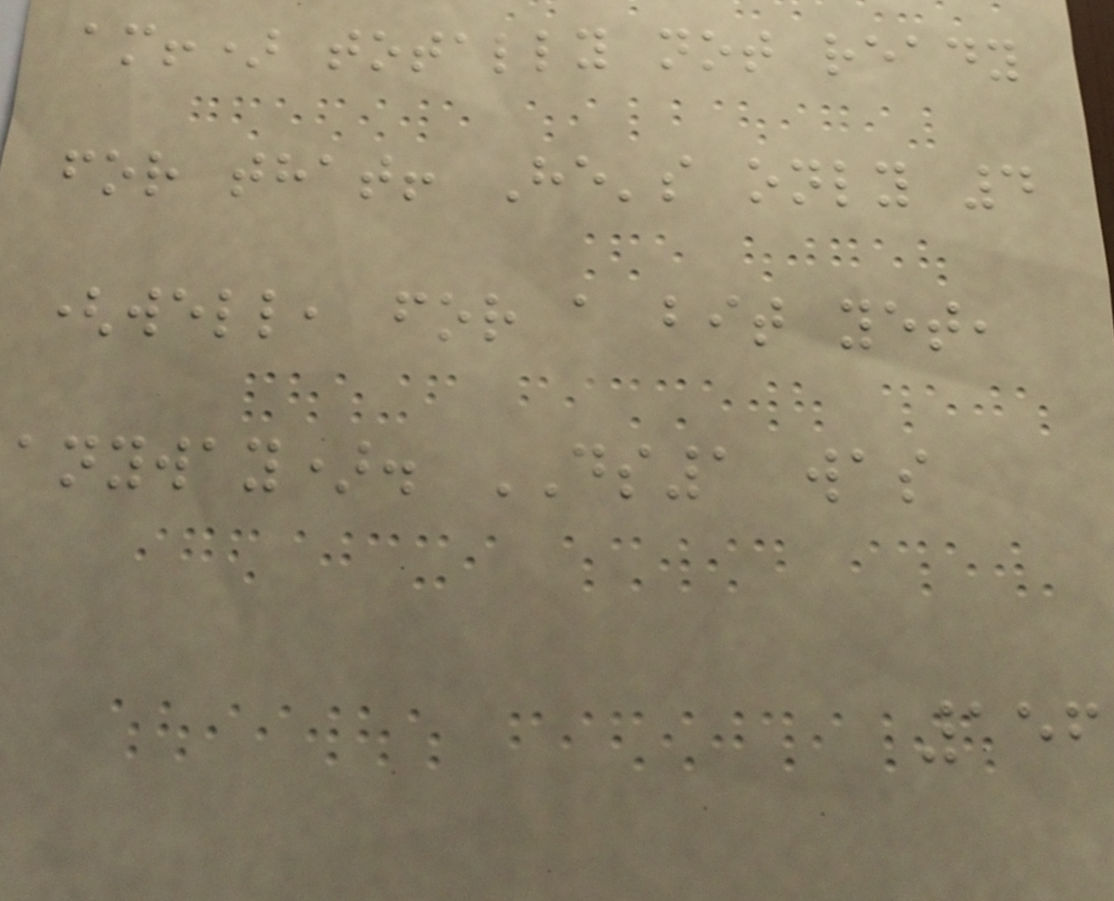am!) totally not ready
for that! He's only 4
(well, for a bit yet,
anyway). DS1 was
156
